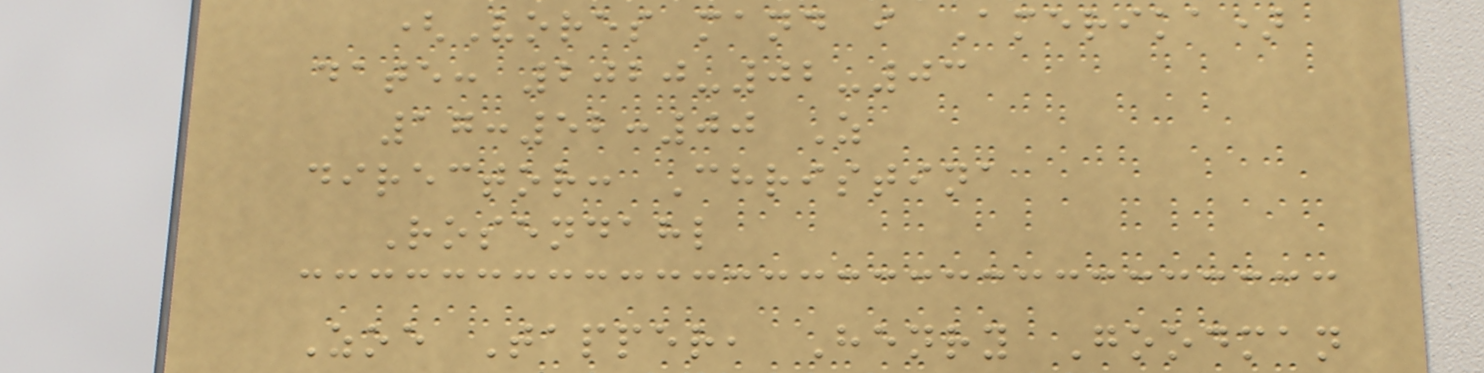(Vores mand i Amerika)
date: 2020-02-03
17:52:00 Z
director: Christina
Rosendahl
Zoe Tapper, Henry Goodman
